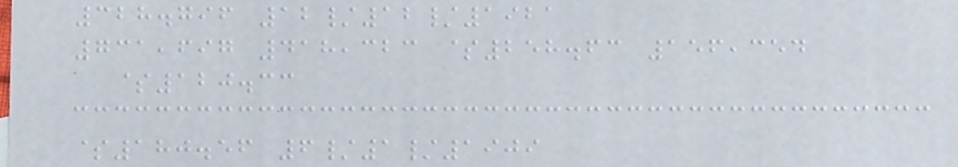328.796 12/12/1921
731,697 418,323 $258.63 156,354
$120.33
$180.56 6/1/1909
